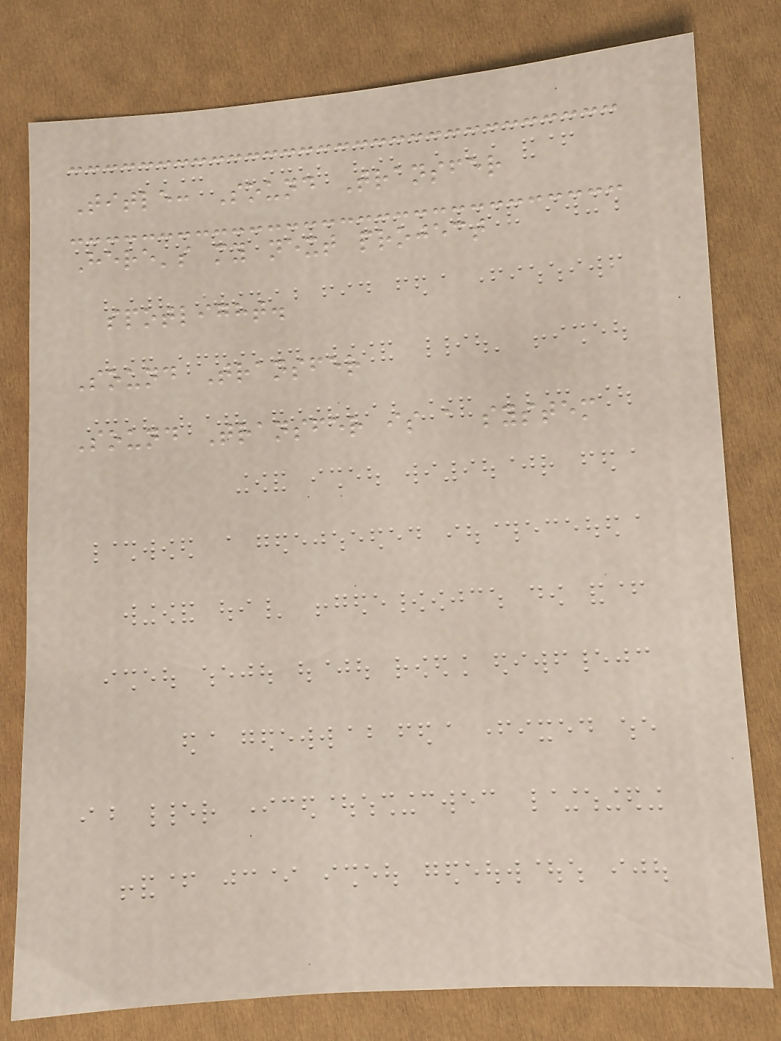Title: Sound Transfer
Here's my next project
spotlight.
Sound Transfer
Sound Transfer is a system
